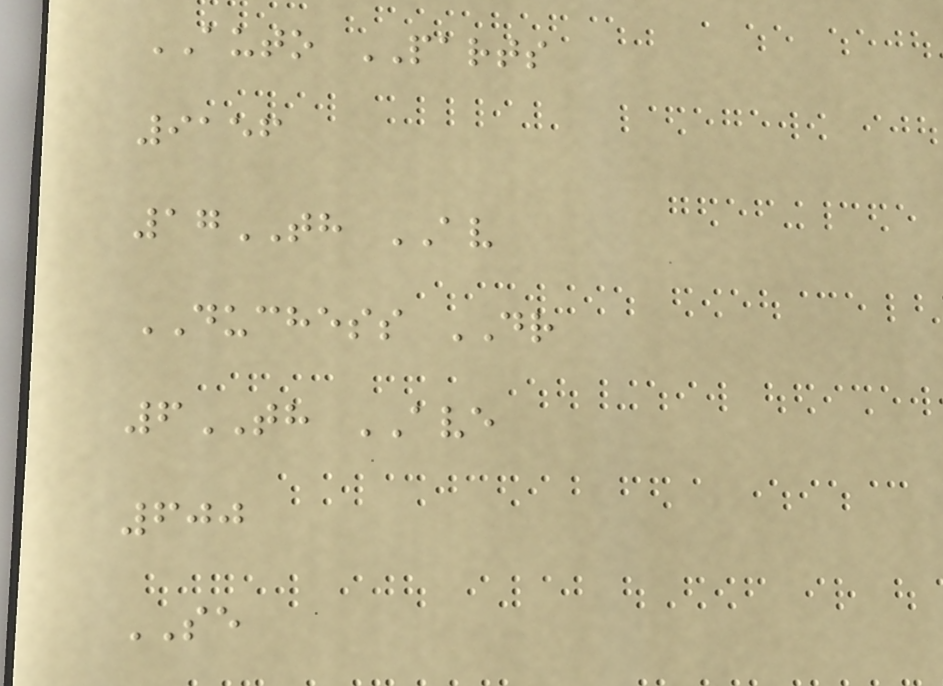AUTO PARTS
9156
17TH AV
DUCHESS DR
6TH AVE
600
SE
